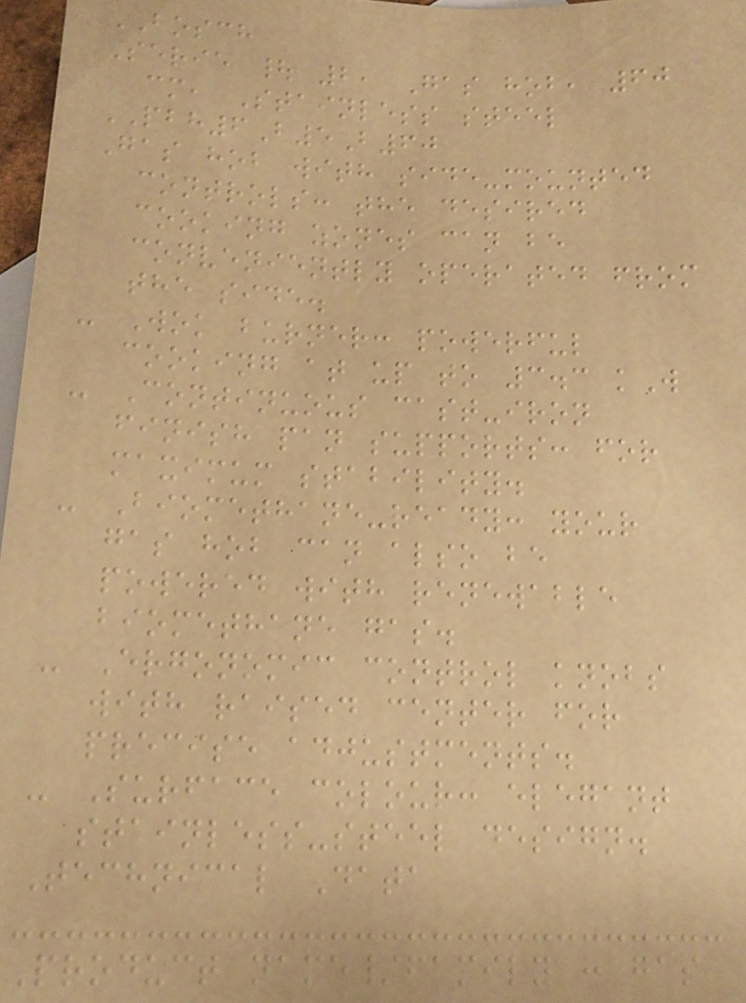BOSCH
Serie | 2, Gas hob, 60
cm, Stainless steel
PBH6B5B60
Gas hob with side-mounted
controls: the desired
cooking zones can be
conveniently operated from
the side.
- Wok burner: powerful
cooking at up to 3.3 kW
- Continuous cast-iron
finish pan supports: for
maximum stability.
- Biomethane-ready: your
gas hob can also be
powered with renewable
biomethane gas.
- Ergonomic control knobs
with raised center for
precise adjustments.
- Surface colour: elegant
stainless-steel design.
Technical Data
Product name/family : gas
